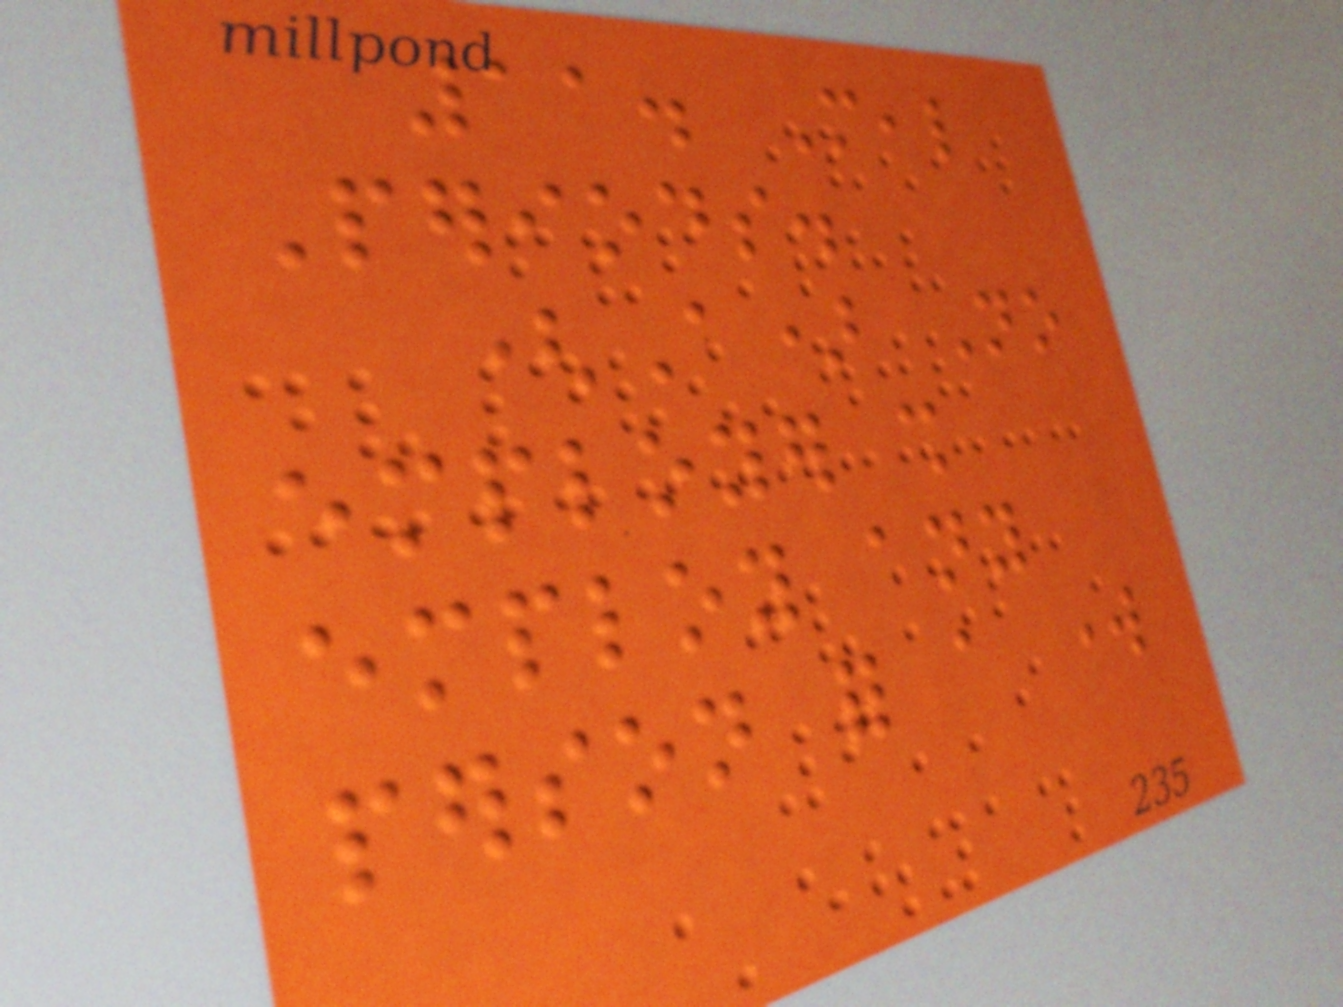11. Meal
Periods.
(A) No
employer shall
employ any
person for a work
